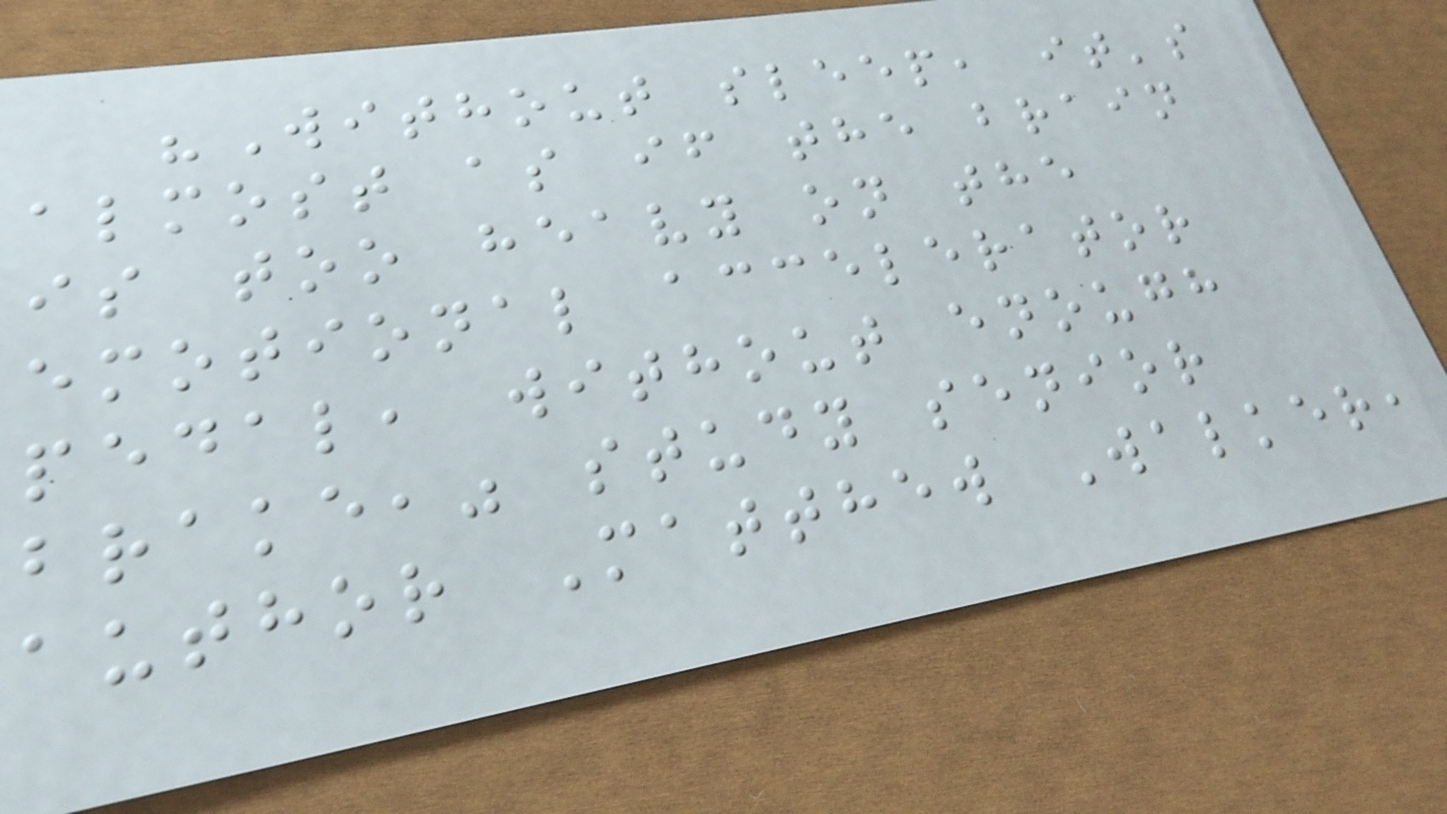"Without sleep, it's
almost as if the brain
is too heavy on the
emotional accelerator
pedal, without enough
brake," study senior
author Matthew Walker,
